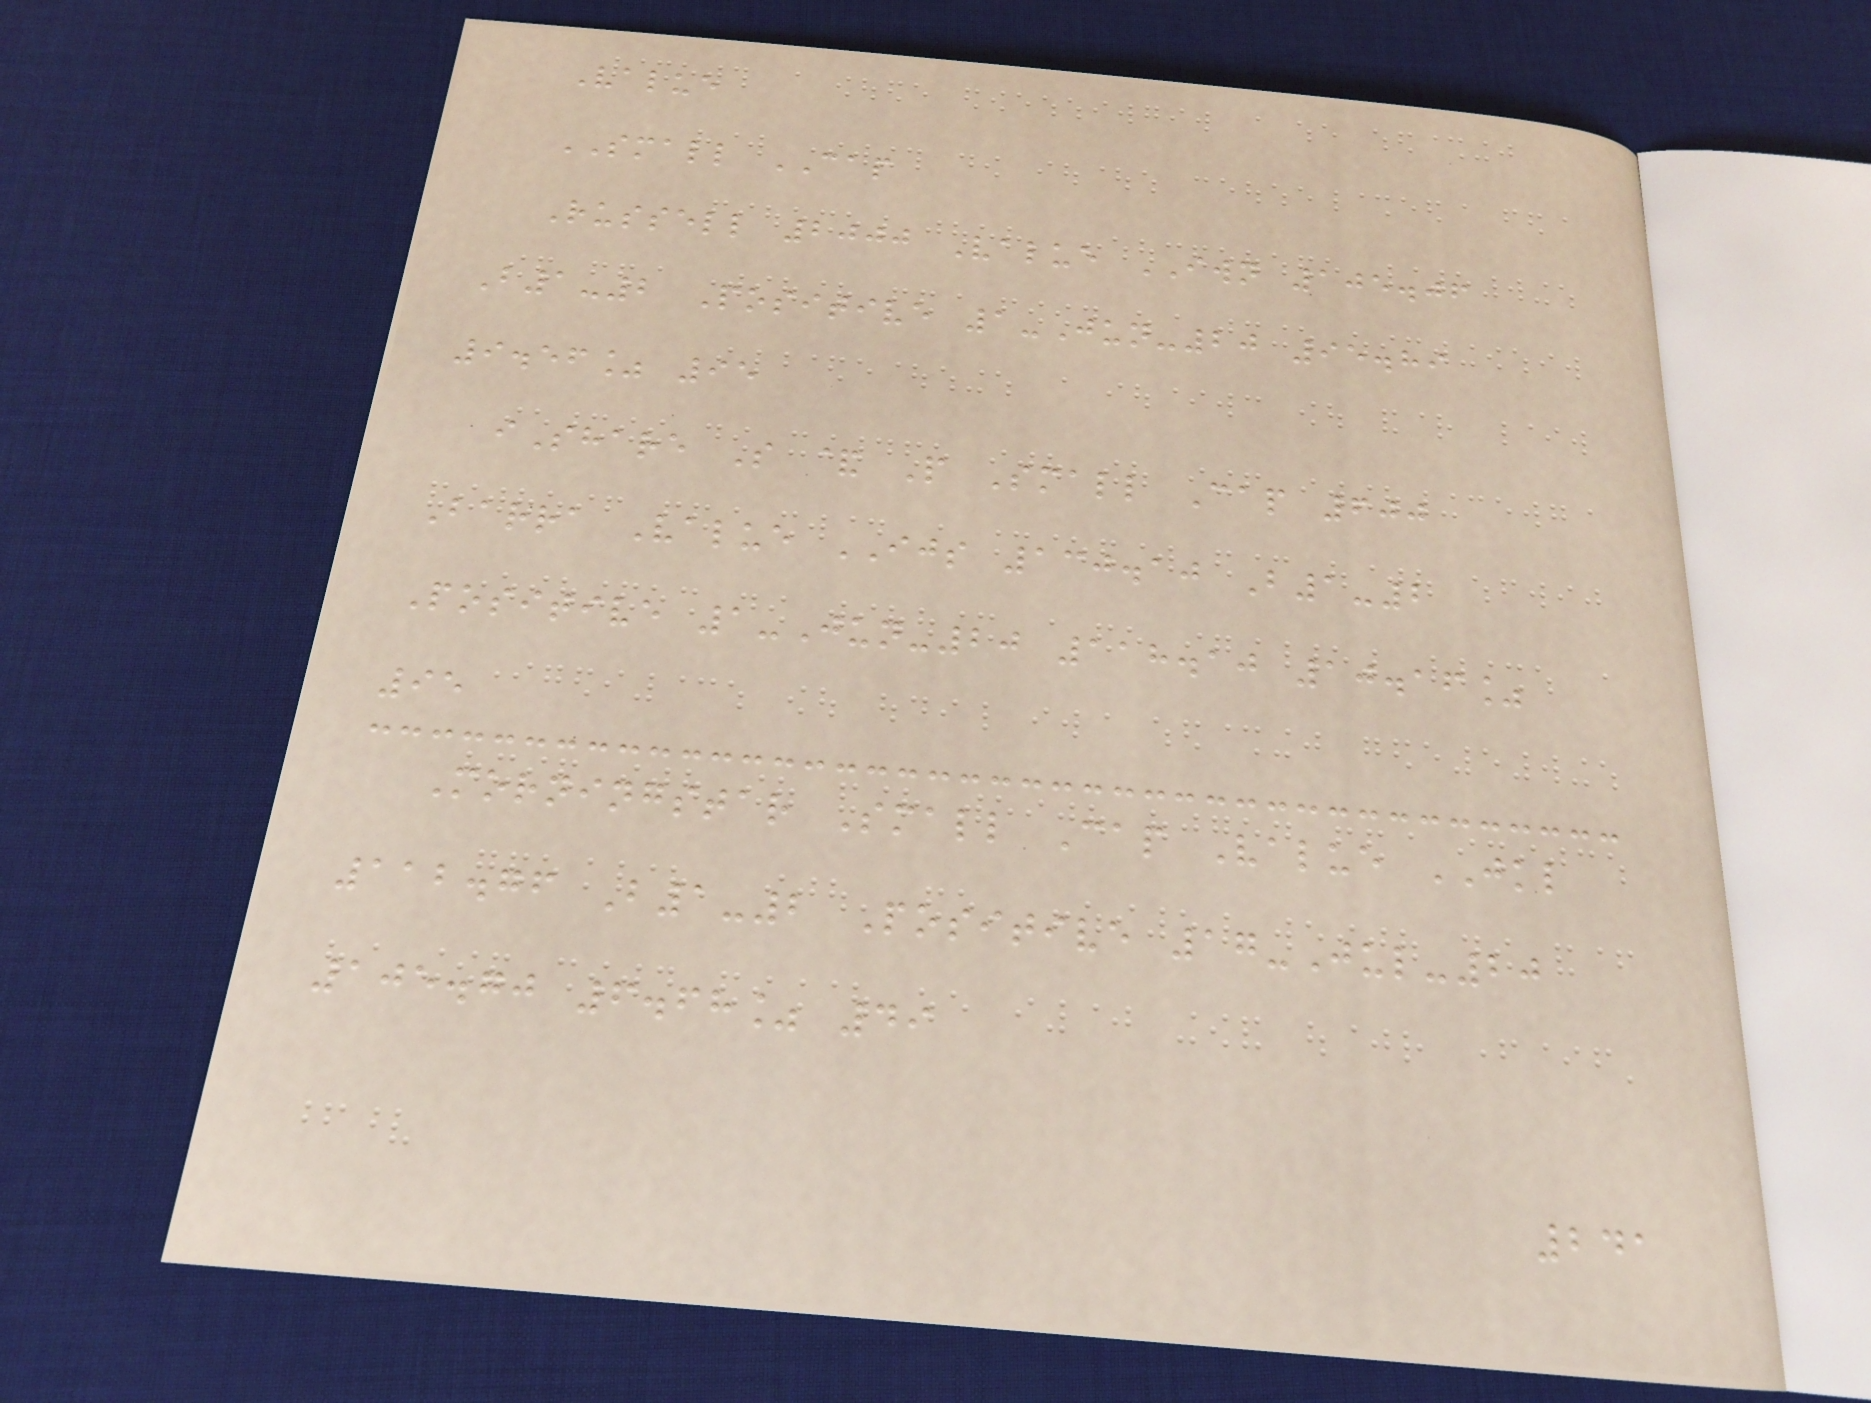Value
SMALL CAP
Russell 2000 Value IWN 105.06
B1-2 Positive 1-Jun-20 95.89
9.56% 95
iShare S & P Small Cap 600
Barra Value IJS 130.10 B1-2
Positive 1-Jun-20 118.10 10.16%
95
Morningstar Small Cap Value JKL
112.76 B1-2 Positive 17-Jul-20
105.70 6.68% 49
241
